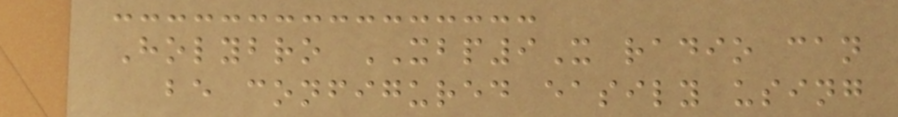Holybro XBP9X radio can
be configured easily using
